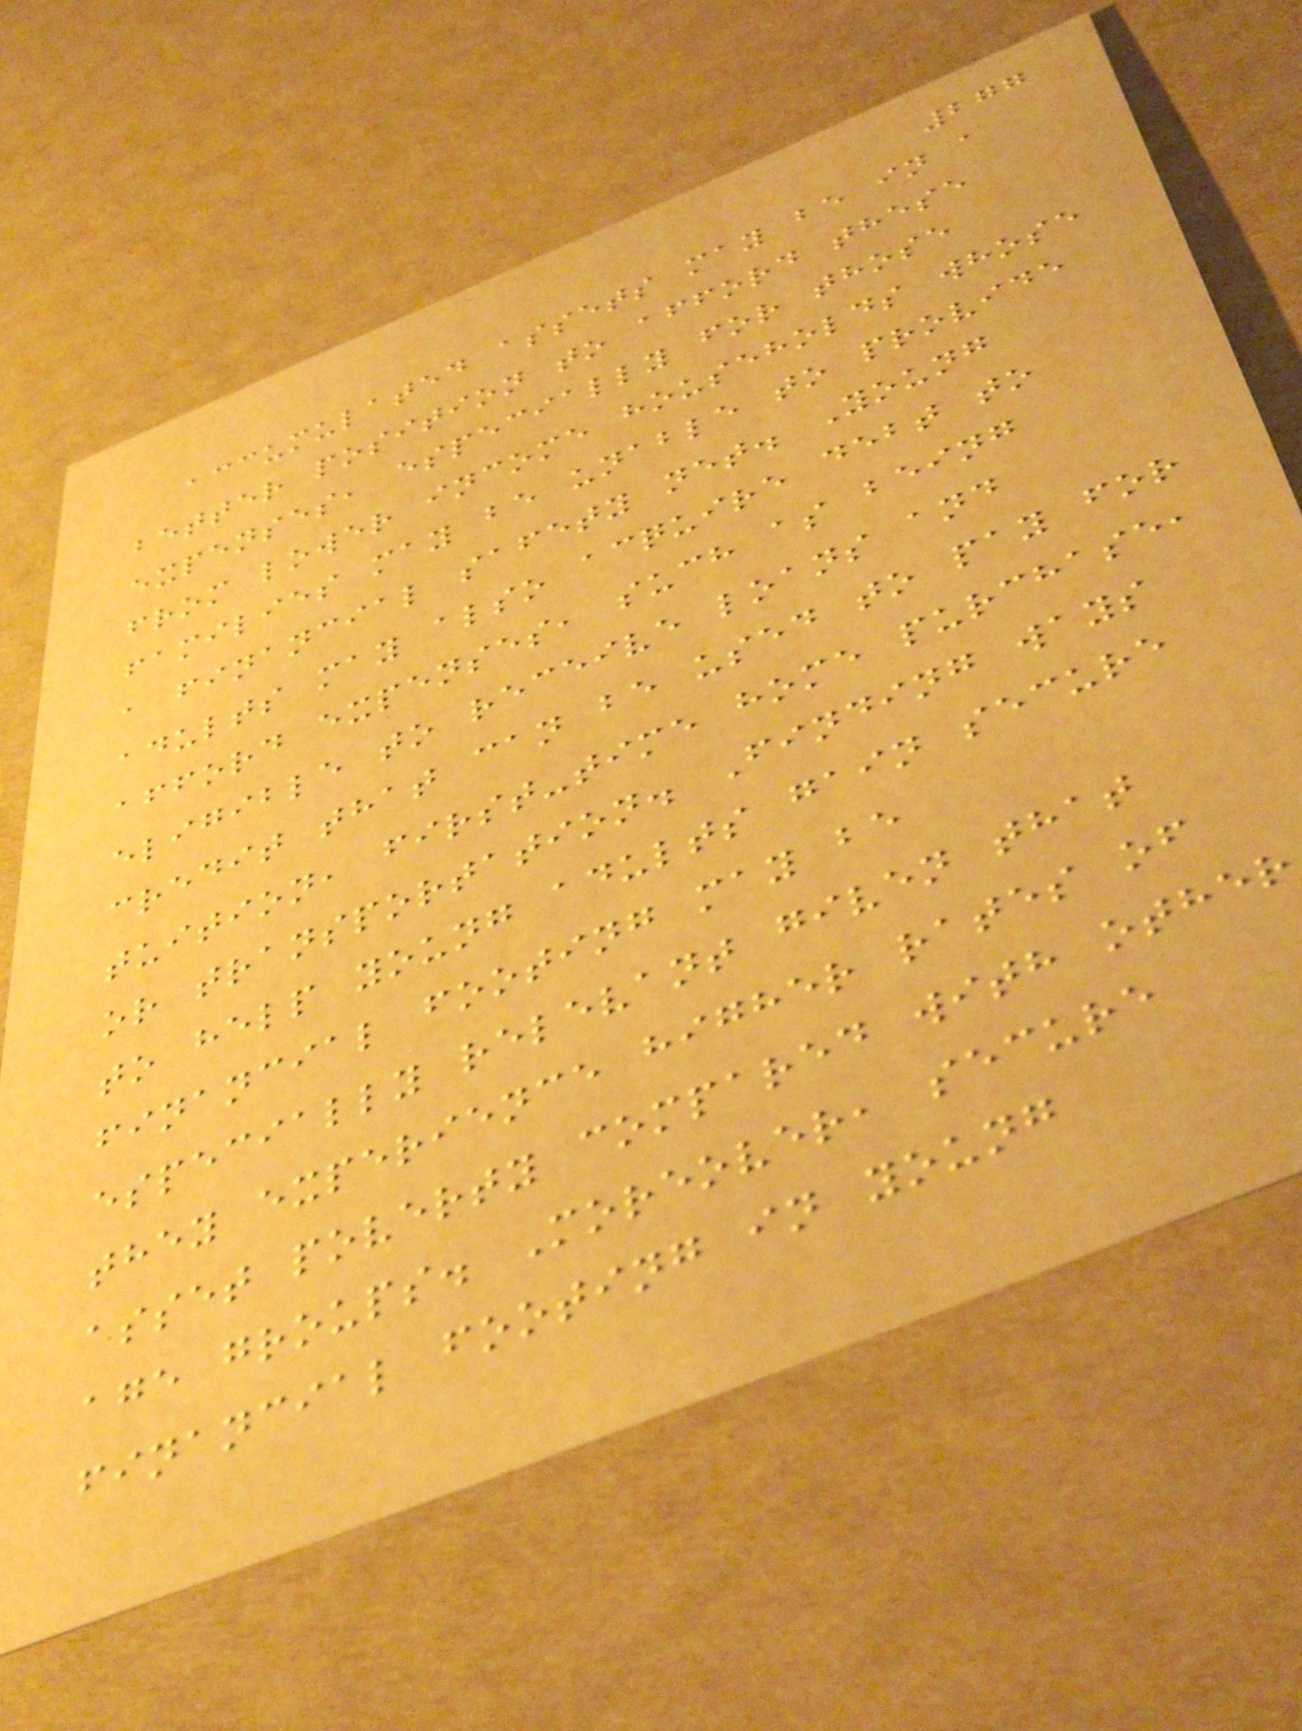277
accumulated assets may be in a
better position to afford these
expenses, especially for those
from lower income households whose
families may be unable to provide
a financial safety net. Young
adults may also acquire debt to
afford expenses, such as being
eligible to receive loans and
credit that can be used to pay for
tuition, first-time home purchase,
or transportation. Finding ways
to help young adults gain secure
financial footing may be
especially relevant given that
they experience higher rates of
asset poverty compared with other
age groups. Moreover, secure
financial footing in young
